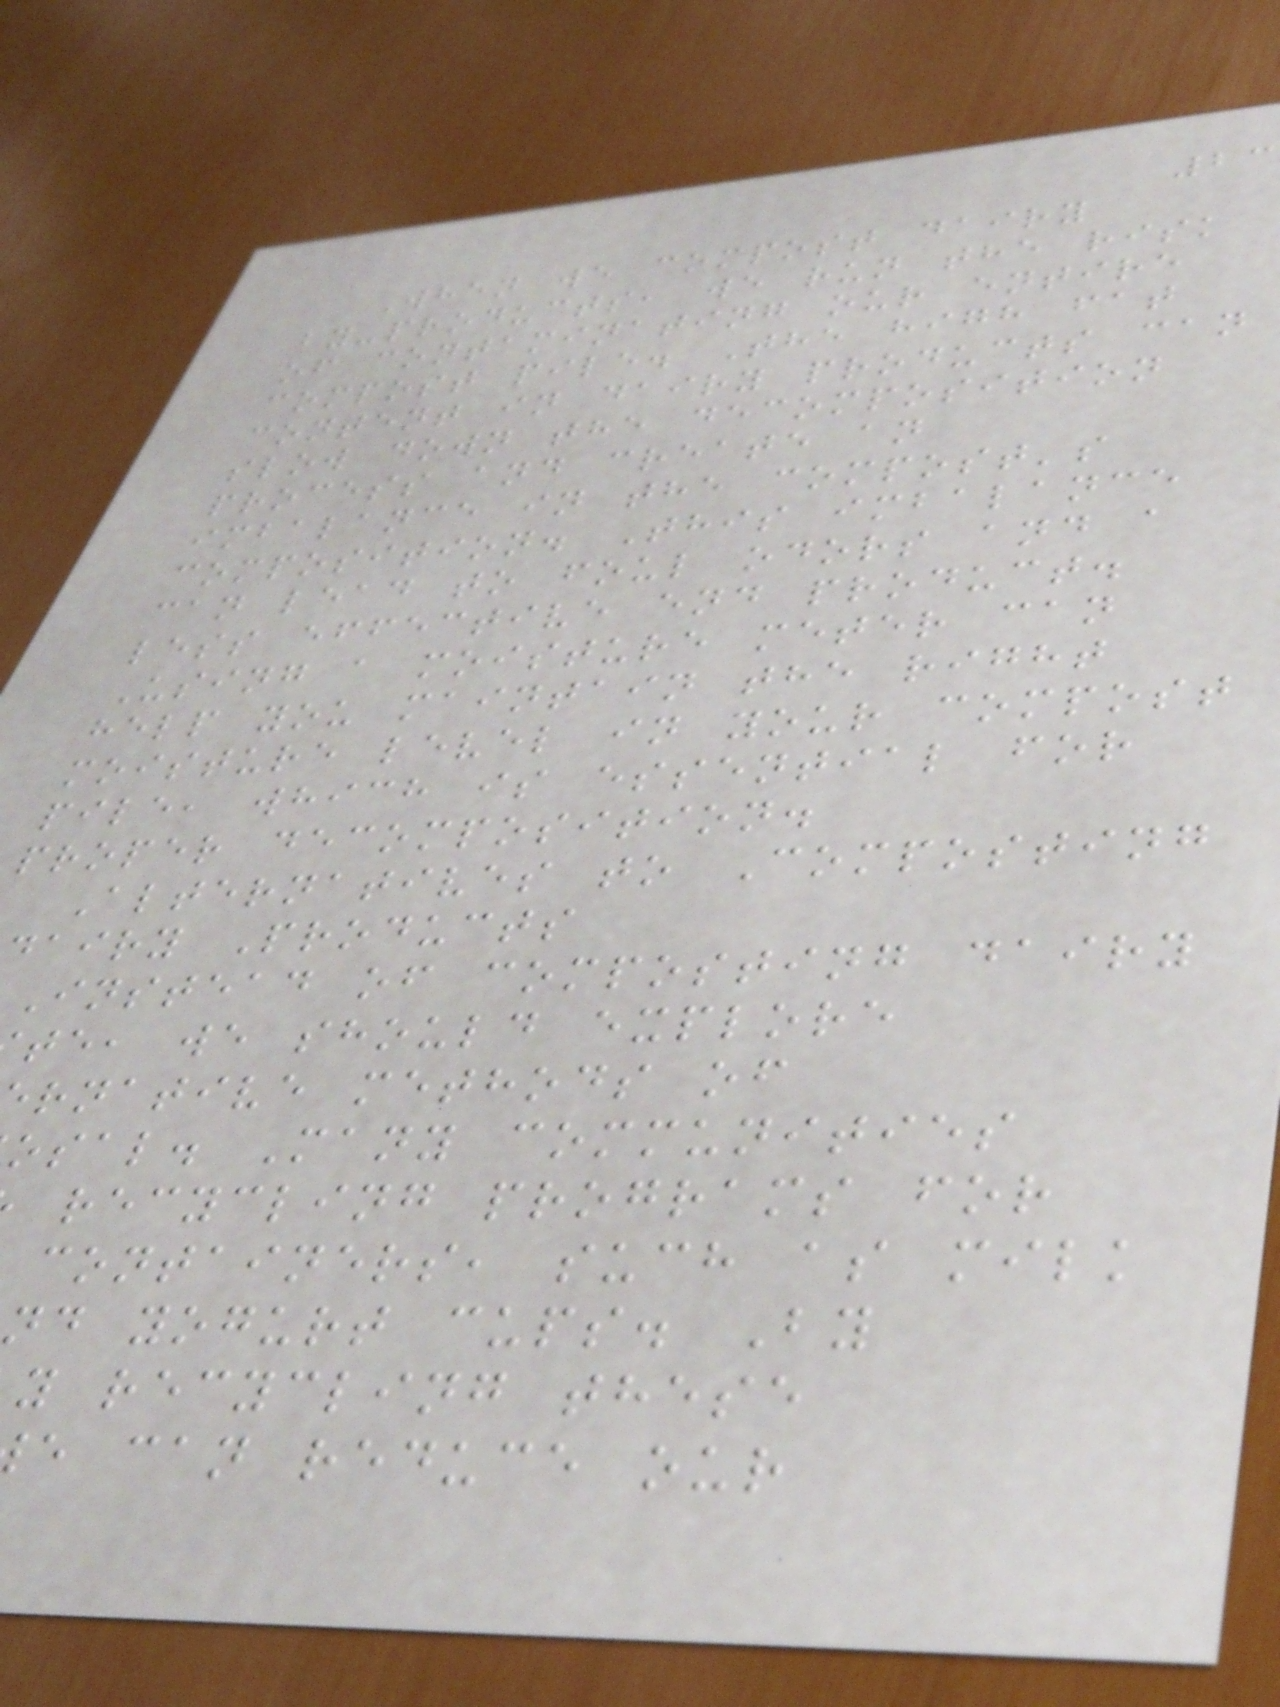When we compost dairy
by-products, we run the risk
of contaminating our entire
compost pile. The high fat
content in dairy products can
slow down the decomposition
process and create an
imbalance in the compost's
composition. This imbalance
can lead to foul odors and a
less effective end product.
Using a moisture meter can
help you maintain the right
moisture level in your compost
pile, which is essential for
proper decomposition.
Alternatives to Composting
dairy Products
Instead of composting dairy
te, we should explore
rnative methods of
osal. Many communities
recycling programs for
containers, such as milk
nd yogurt cups. By
y recycling these
e can reduce our
